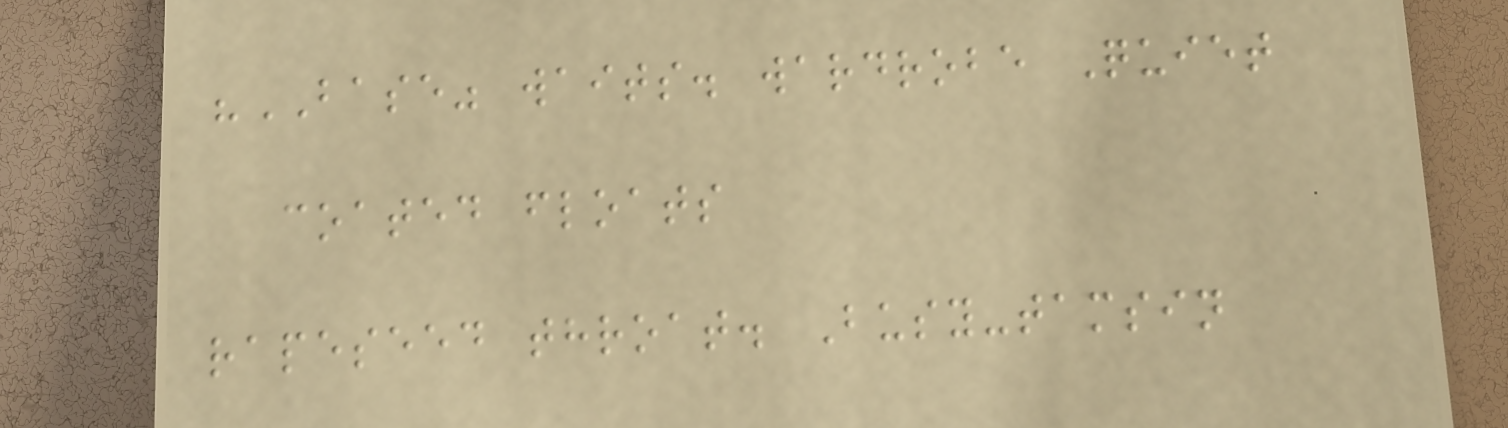"BASE" waits. wardrobe Quiet
coated floats
rapeseed throat. Busy-tamsin
